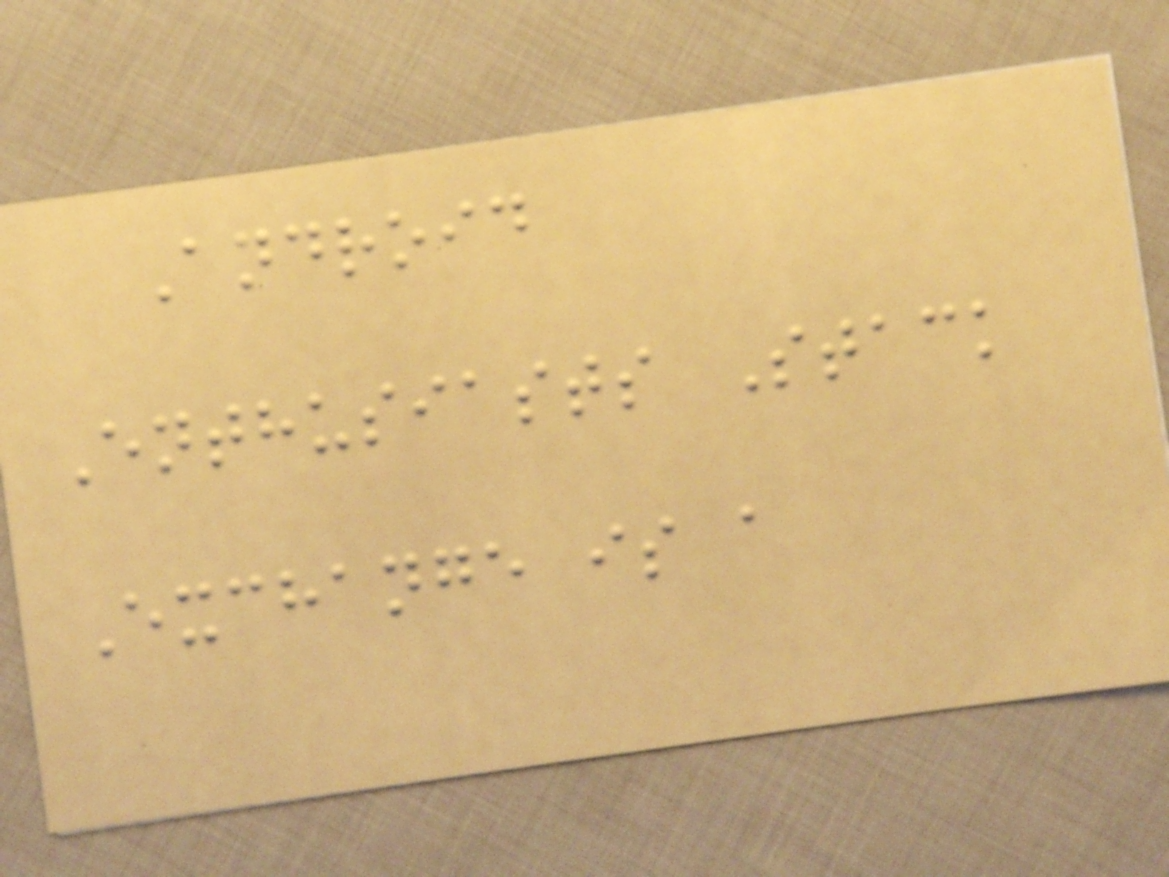Android
Enthusiasts Stack
Exchange is a
